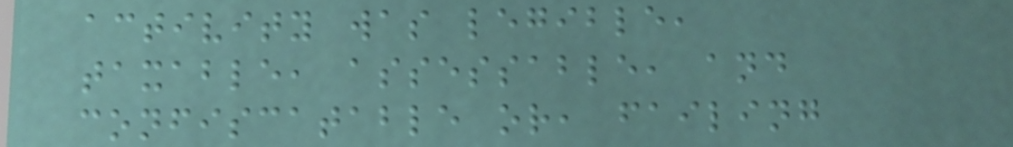activity was legible,
taxable, assessable, and
confiscatable or, failing
